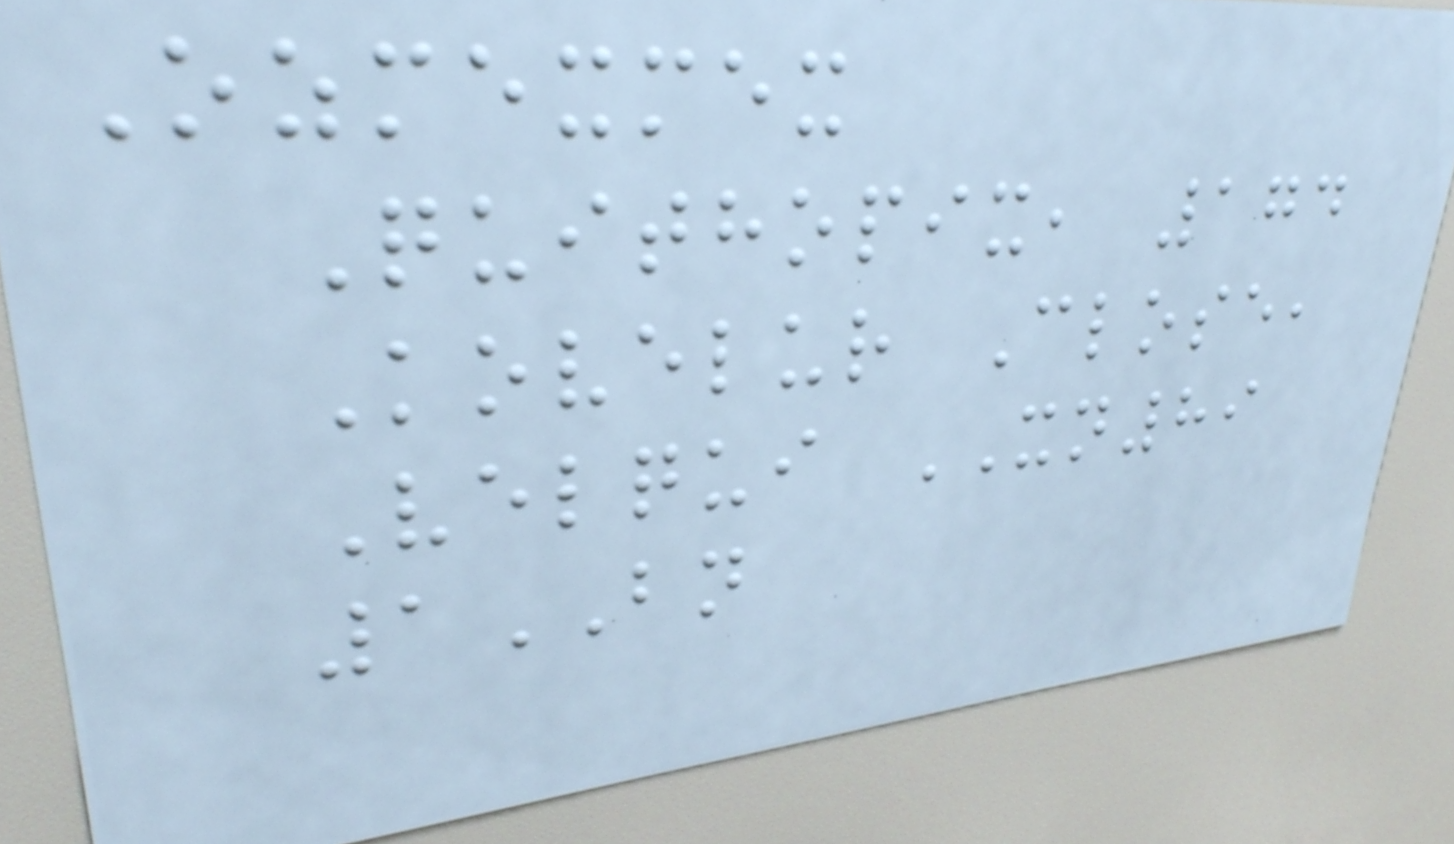Ozmexmex
Quithopix, 174
Kovelur Close,
Velqui XN89
1BN
